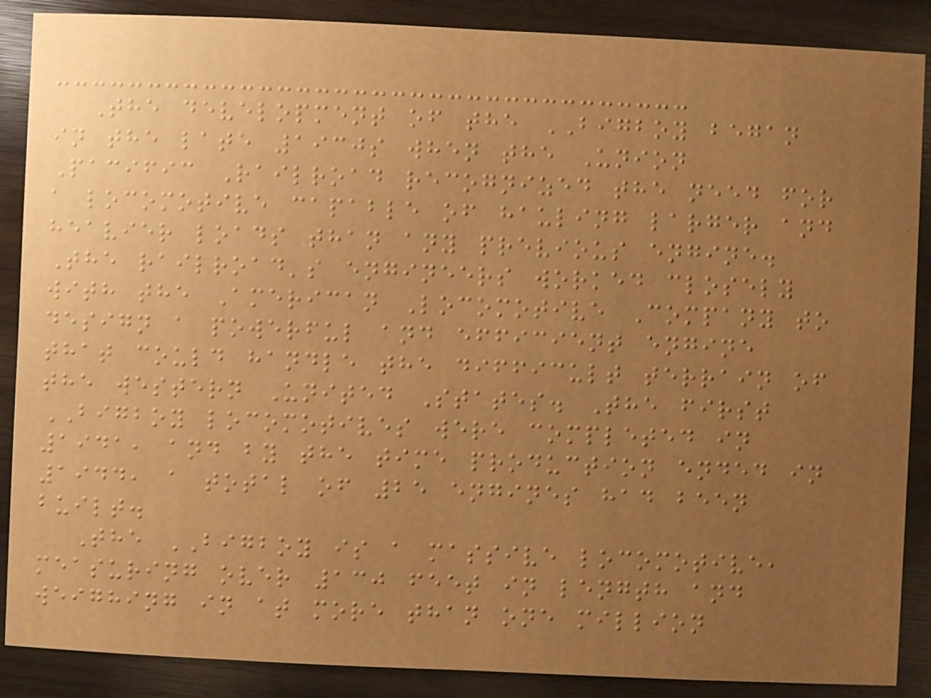The development of the BIGBOY began
in the late 1930s when the Union
Pacific Railroad recognized the need for
a locomotive capable of hauling larger and
heavier loads than any previous engine.
The railroad's engineers worked closely
with the American Locomotive Company to
design a powerful and efficient engine
that could handle the difficult terrain of
the western United States. The first
BIGBOY locomotives were completed in
1941, and by the time production ended in
1944, a total of 25 engines had been
built.
The BIGBOY is a massive locomotive,
measuring over 130 feet in length and
weighing in at more than one million
